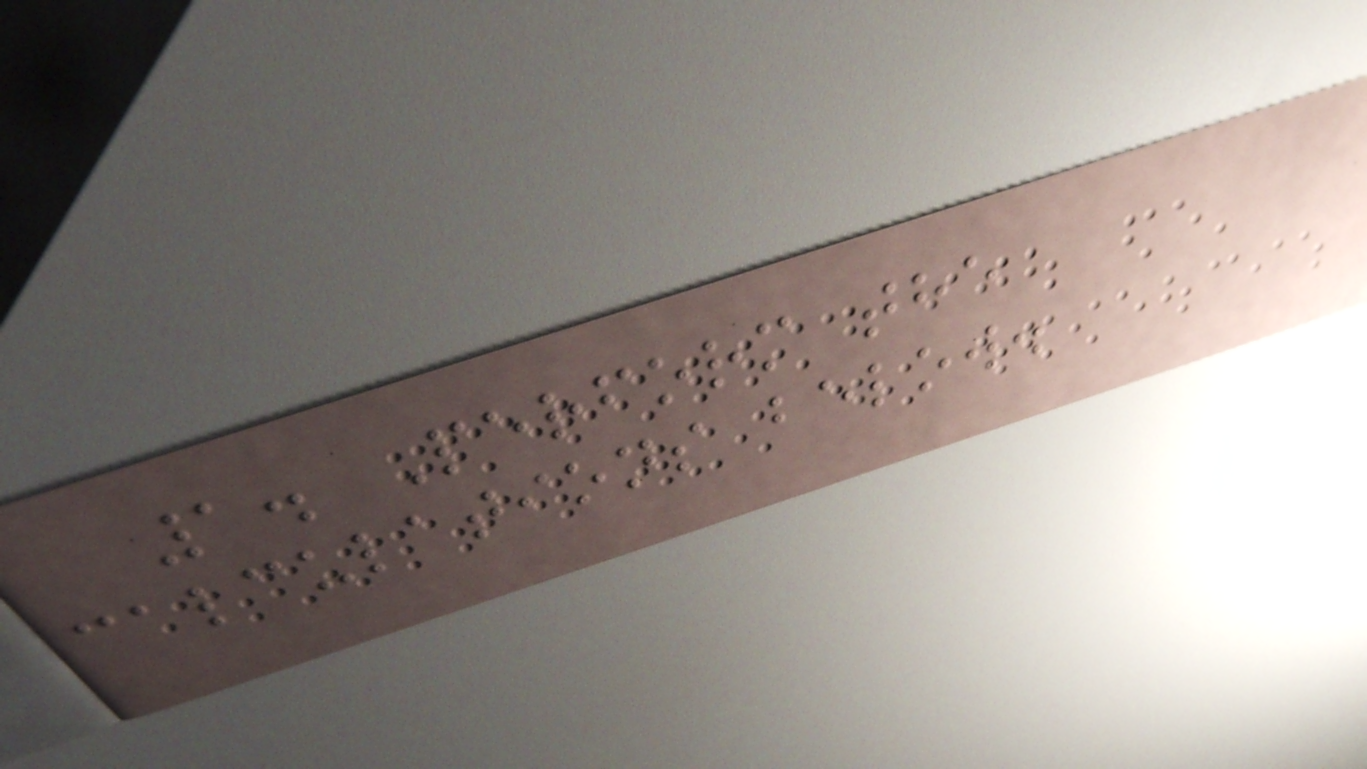1. Perform the
calculations below.
